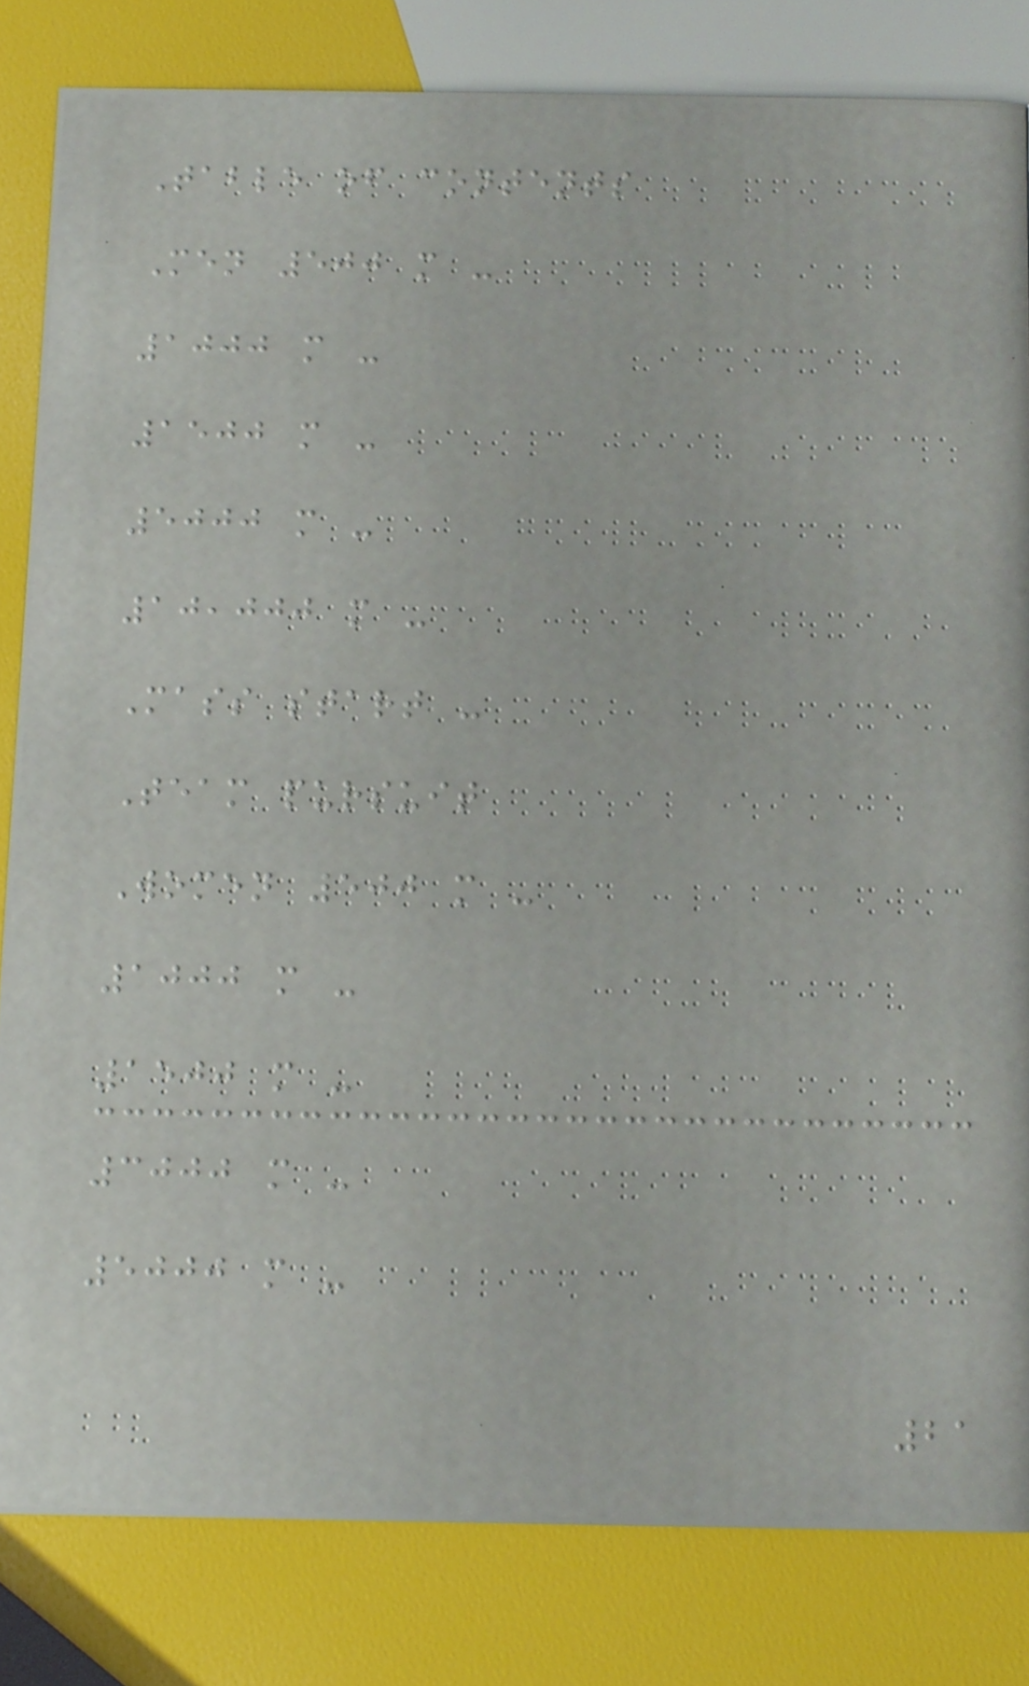Table of contents
Men 500 m -
1000 m -
1500 m -
5000 m -
10,000 m -
Mass start -
Team pursuit
Women 500 m -
1000 m -
1500 m -
3000 m -
5000 m -
21
